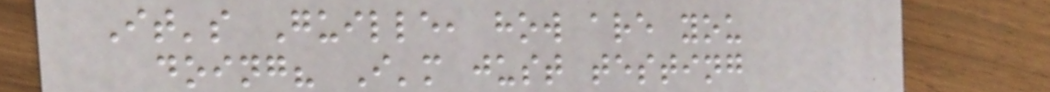It's Guille, how are you
doing? I'm just testing
